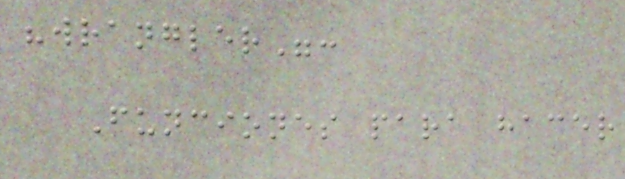"wrangler":
Funciones para hacer
